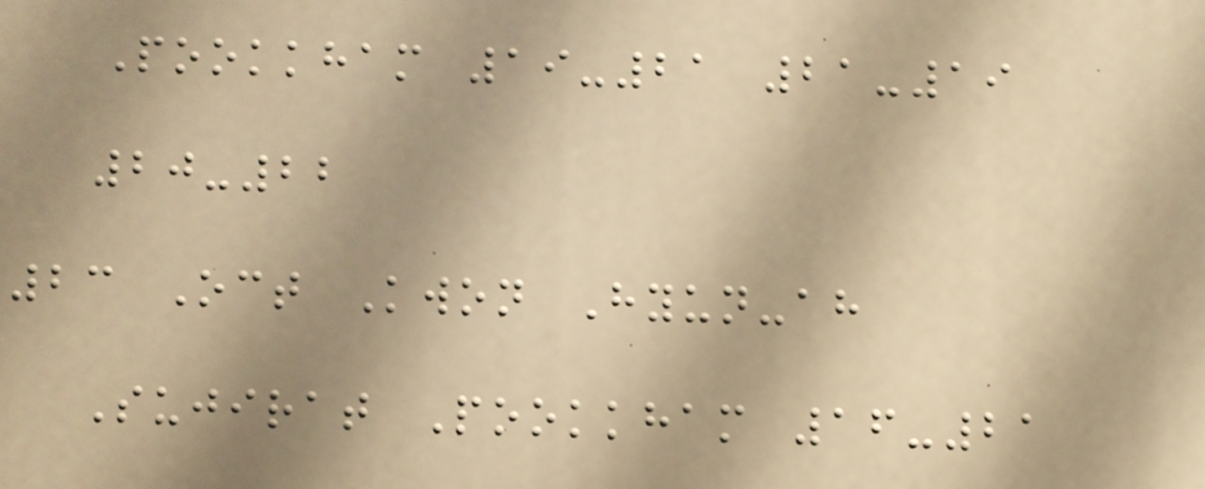Pookkham 19-21 21-19
20-22
23 Oct Kwon Hyun-ah
Sujirat Pookkham 16-21
